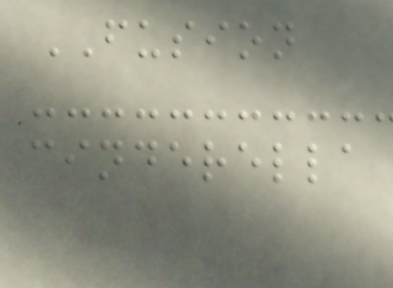FUSION
cinderella
